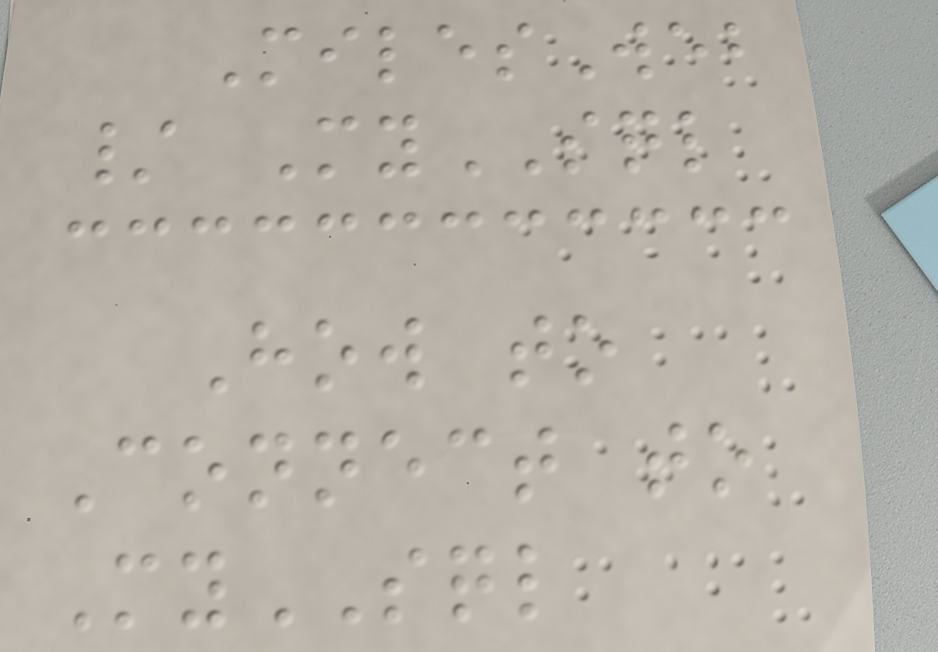MilesWeb
/ MySQL
How to
Connect to
MySQL
